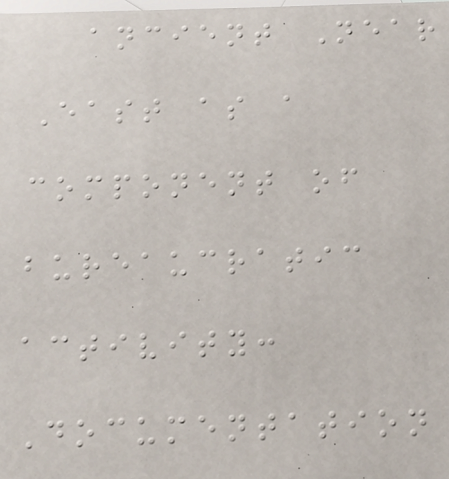ancient Near
East as a
component of
bureaucratic
activity:
Documentation
